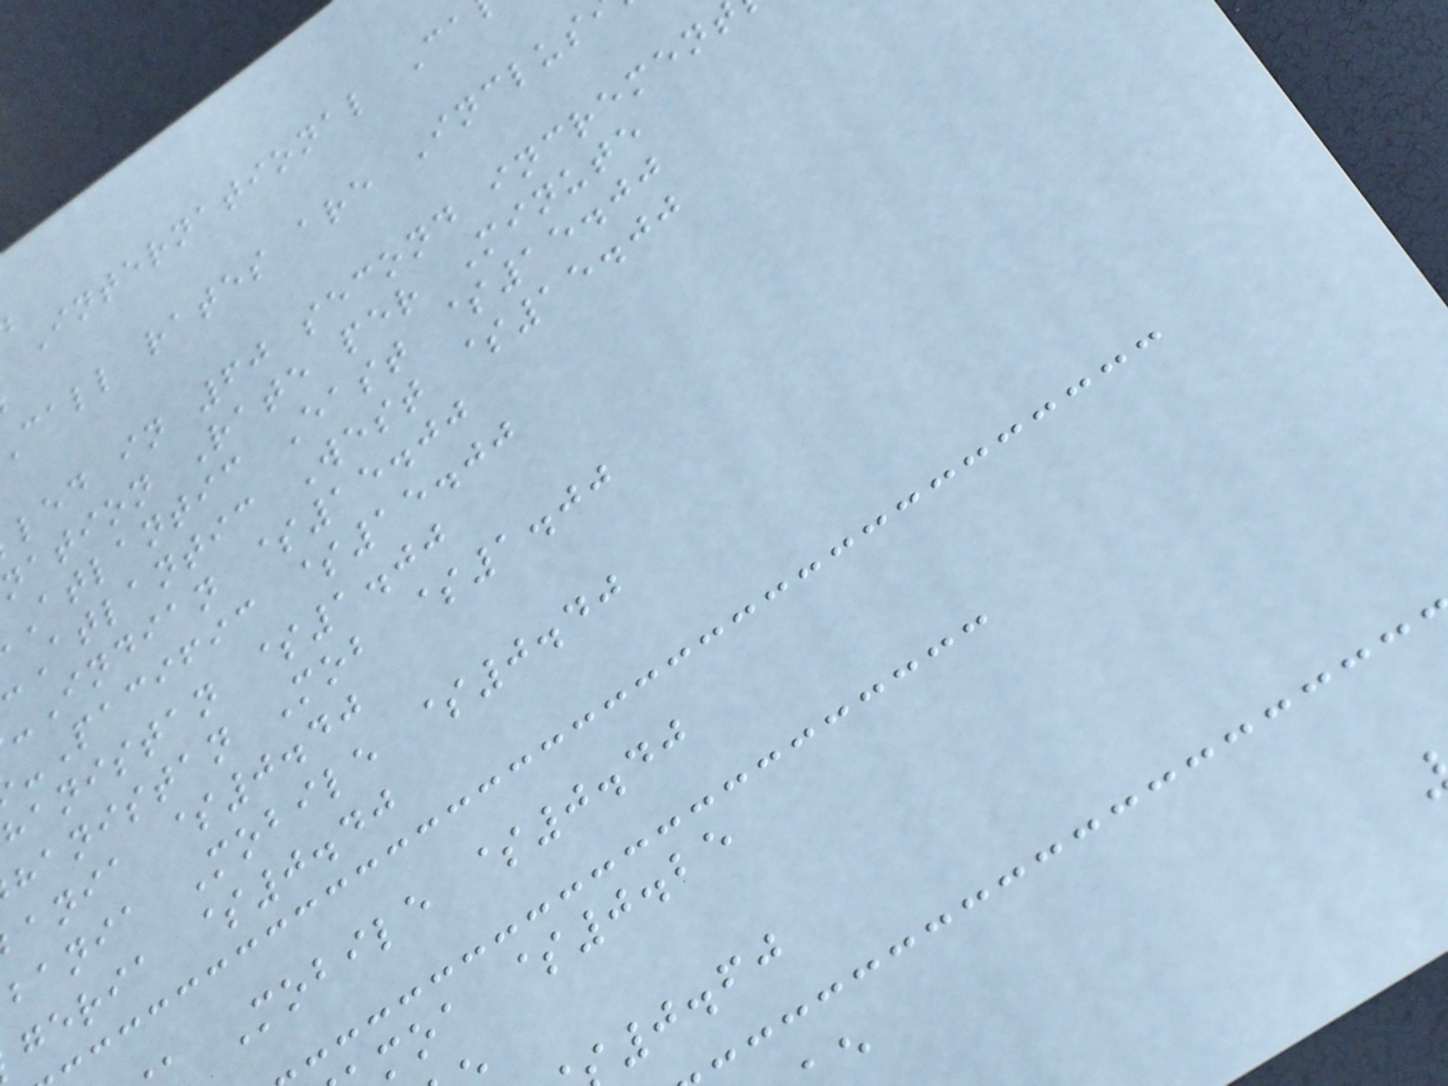International Ca
call rates are Inclus
led in 60 second incremen
nation Rate per Minute
Atlantic East $15.00
Atlantic West $15.00
-Indian $15.00
-Pacific $15.00
hanistan $1.00
hanistan Mob $1.00
ania $0.40
bania Mobile $0.40
geria $0.40
Mobile $0.40
moa $0.25
